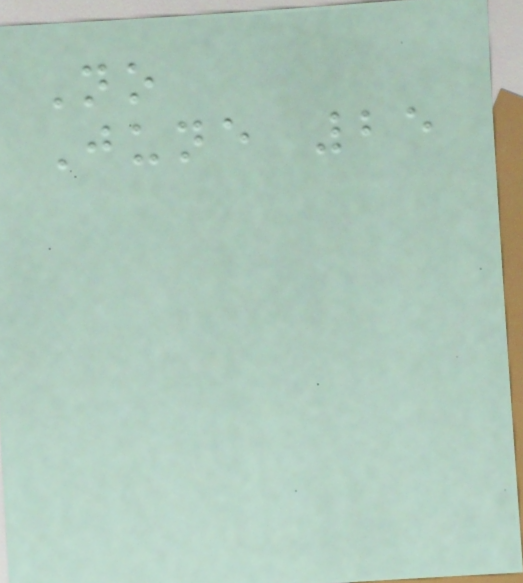No
June 25
